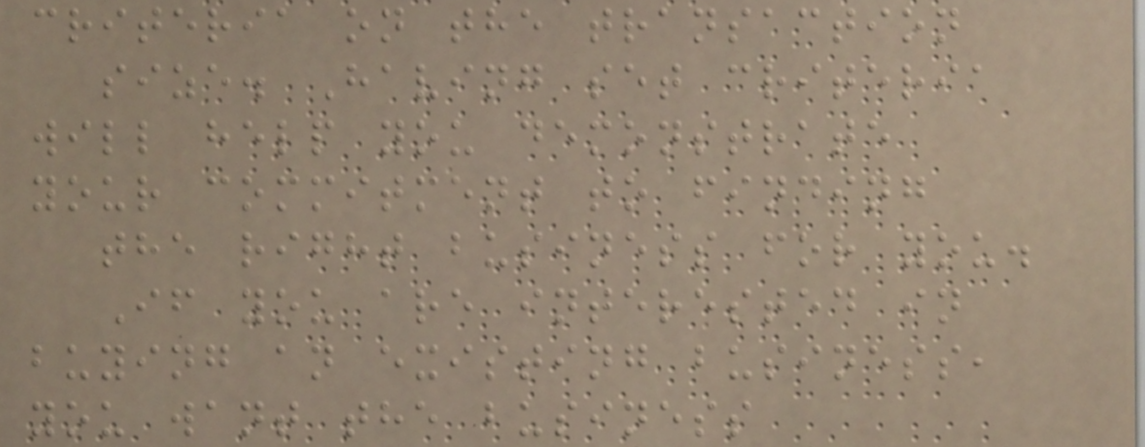criteria on the transaction
size. Having set criteria
will help you demonstrate
your commitment to finding
the right business for you.
If you are interested in
buying an existing business,
you want the business
